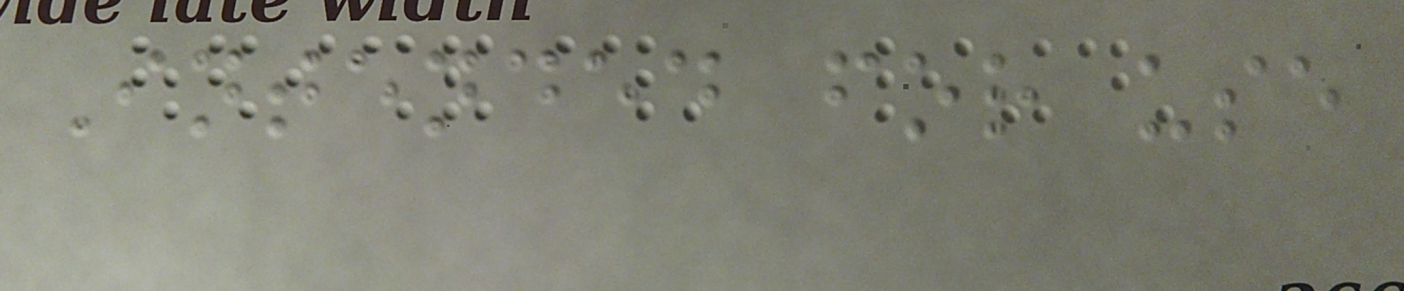Intended for use
